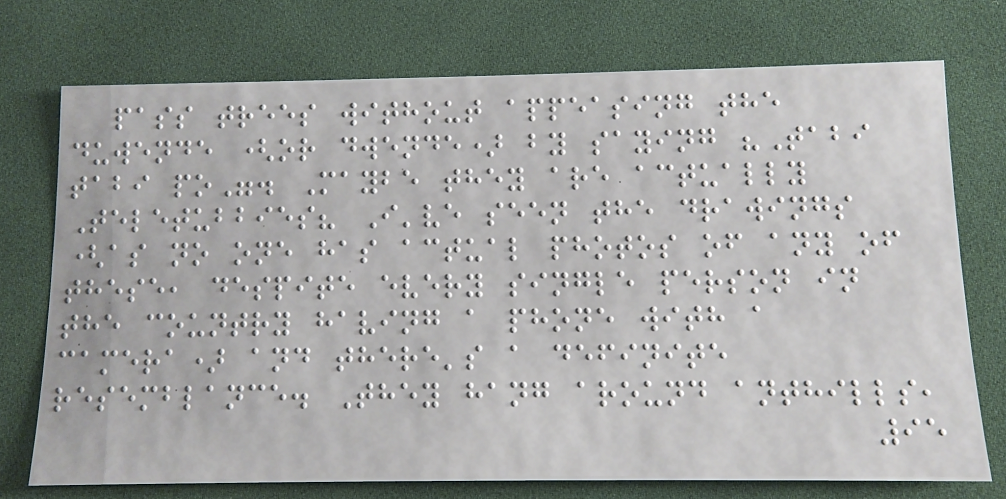pass trees without appeasing the
duwende (or dwende) by saying "Tabi
tabi po". Maybe they are actually
Teletubbies? I've seen the drawings
(as no one has actual photos of any of
these, despite every single person in
the country having a phone with a
camera) and there's a definite
resemblance. They hang around anthills,
95
